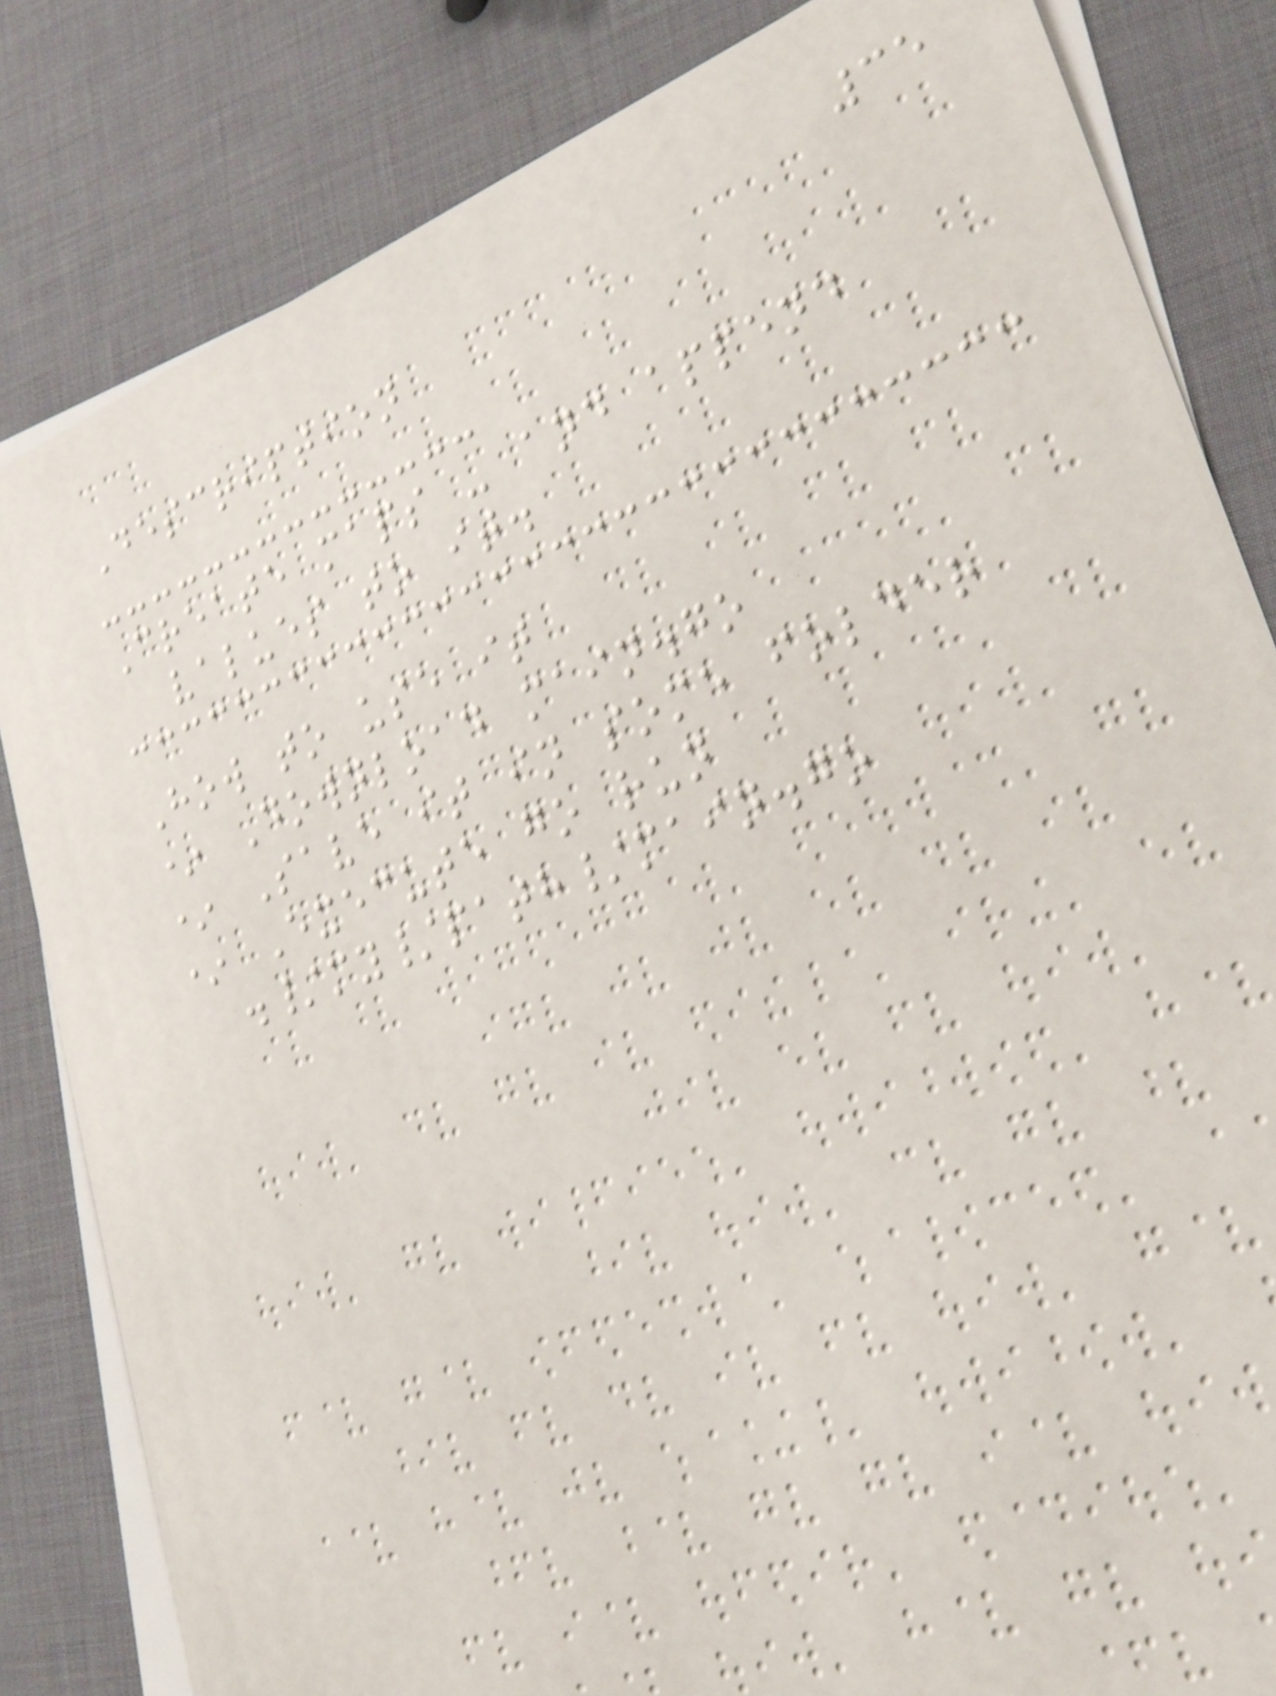35
Description
Create maps - and append
values to it.
How to use it
* Download main.go
* Save it in some folder
* Execute go run
./my/path/main.go
